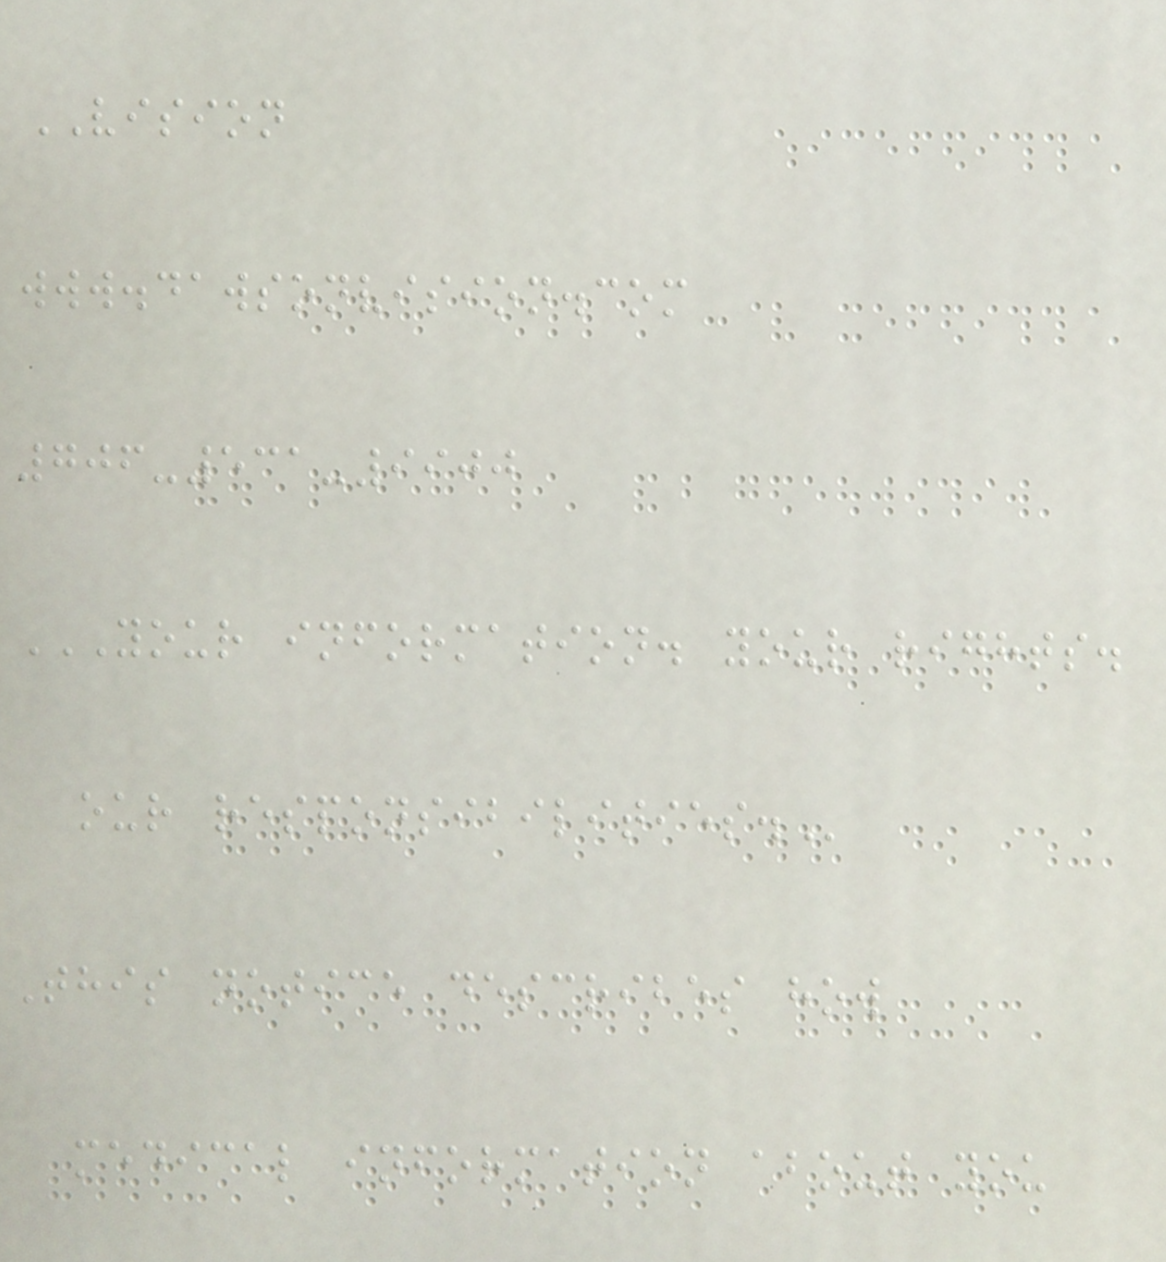VISION
www.dawsonvision.com
706-531-9900
YOUR INFORMATION. YOUR RIGHTS.
OUR RESPONSIBILITIES.
This notice describes how
medical information about you
